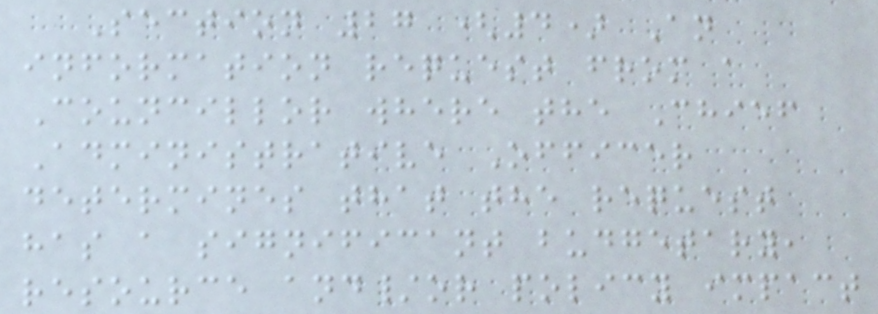Section 27 (4) An
information request from a
Councillor where the Chief
Administrative Officer
determines that the request
has a significant budgetary,
resource and/or policy impact
